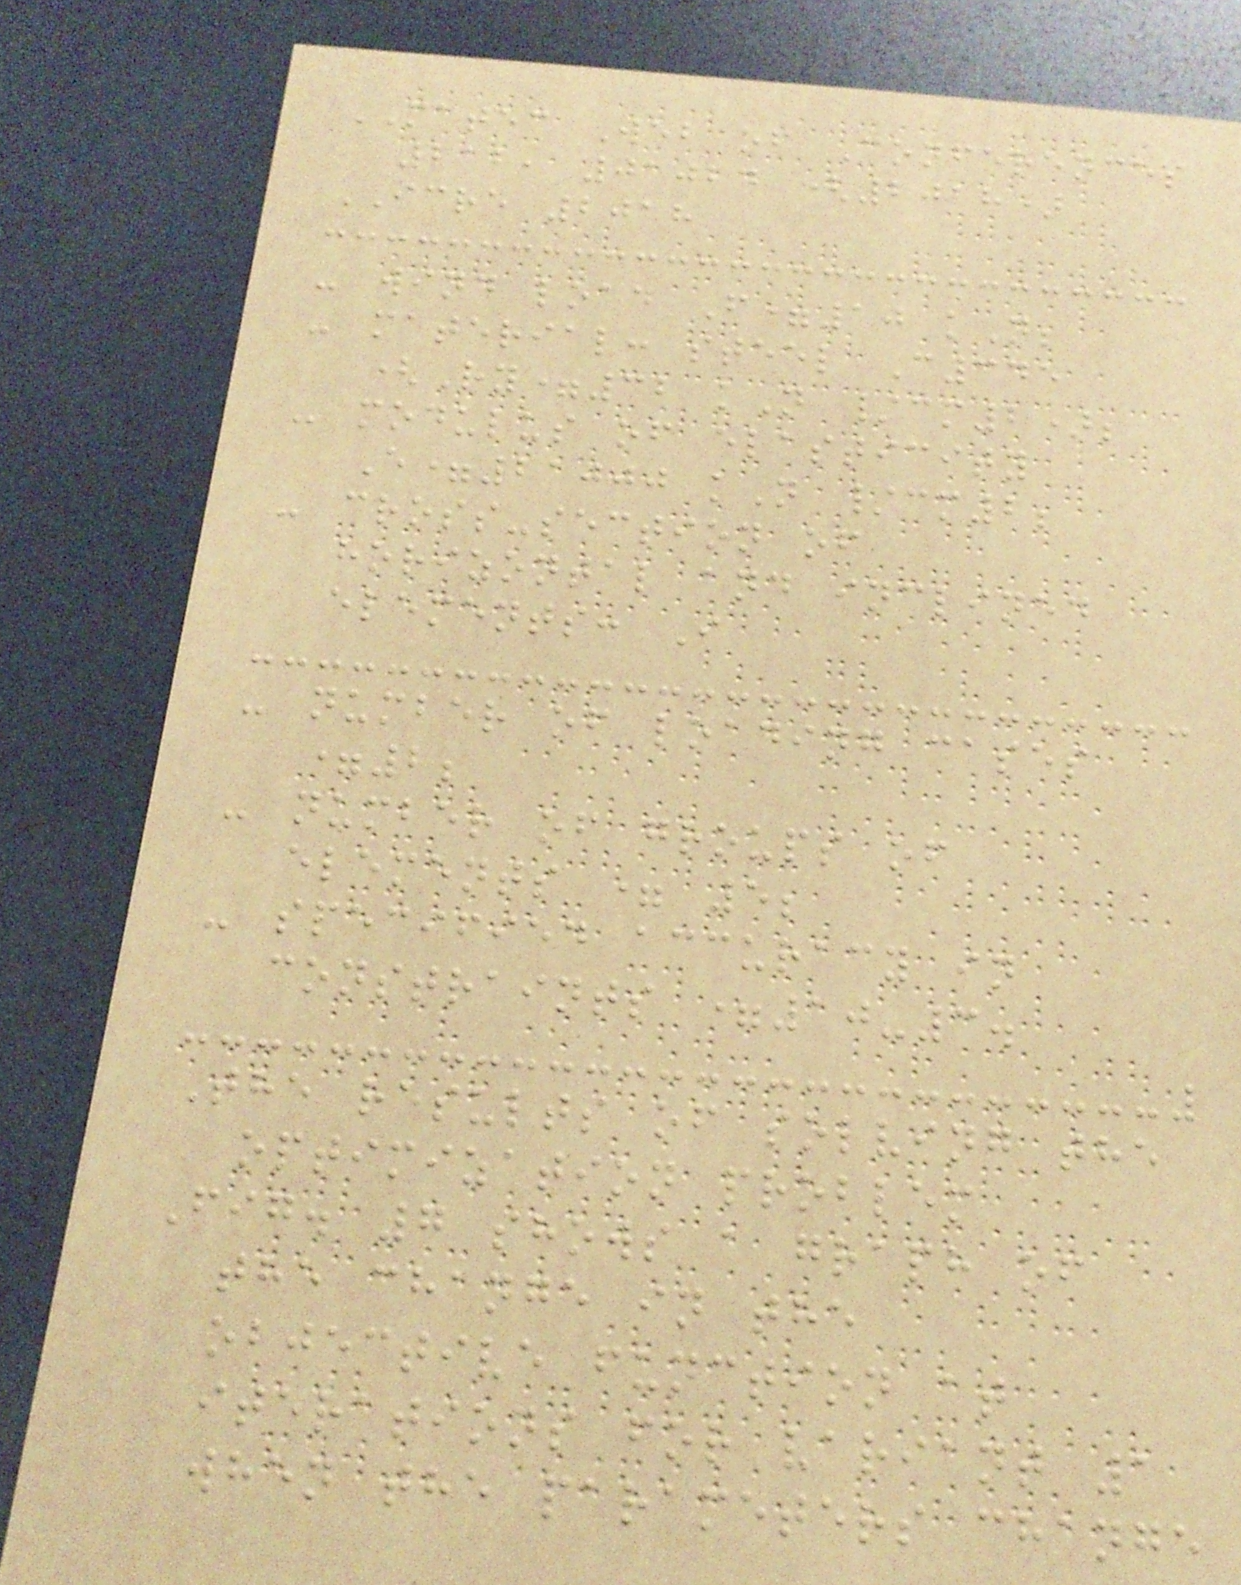MATEC Web of Conferences
212, 01024 (2018)
ICRE 2018
- wind load F=10 kN;
- material: steel C345
(Ry=32 kN /cm2);
- modulus of elasticity
E=21000 kN /cm2;
- cross-section of
horizontal and inclined
elements: I
- number of loading cases
=2;
- number of groups of
elements = 5;
- specified accuracy in
constraints =10-3.
The results of solving the
optimization problem
Fig. 7 shows a graph of
the change in the
objective function at
iterations for variant 1
when the parameters change
